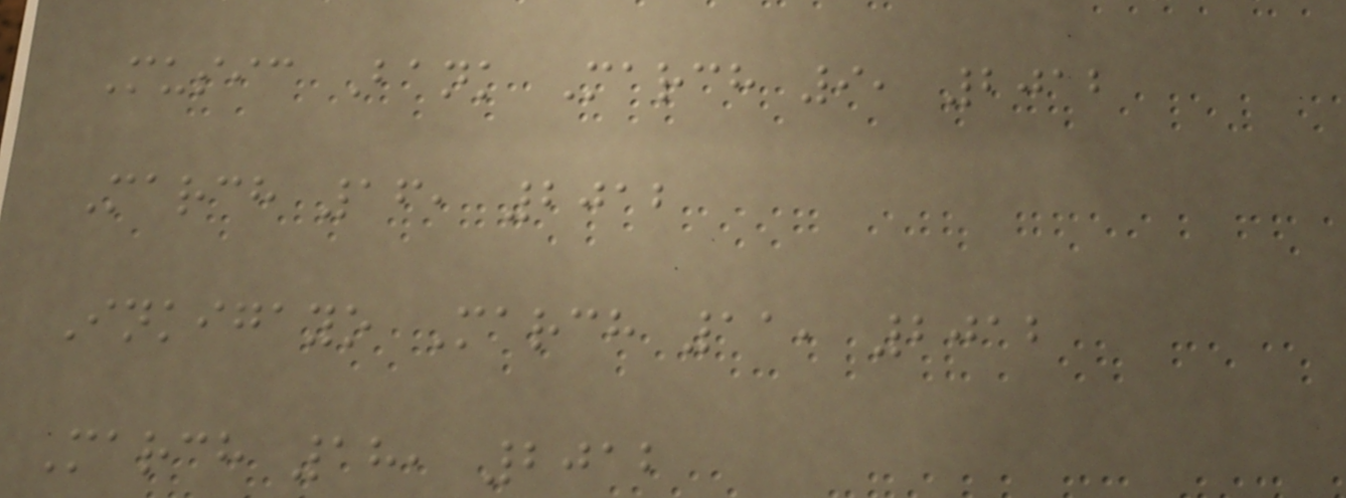Music Bank March 9, 2012
March 16, 2012
Inkigayo March 11, 2012
March 18, 2012
